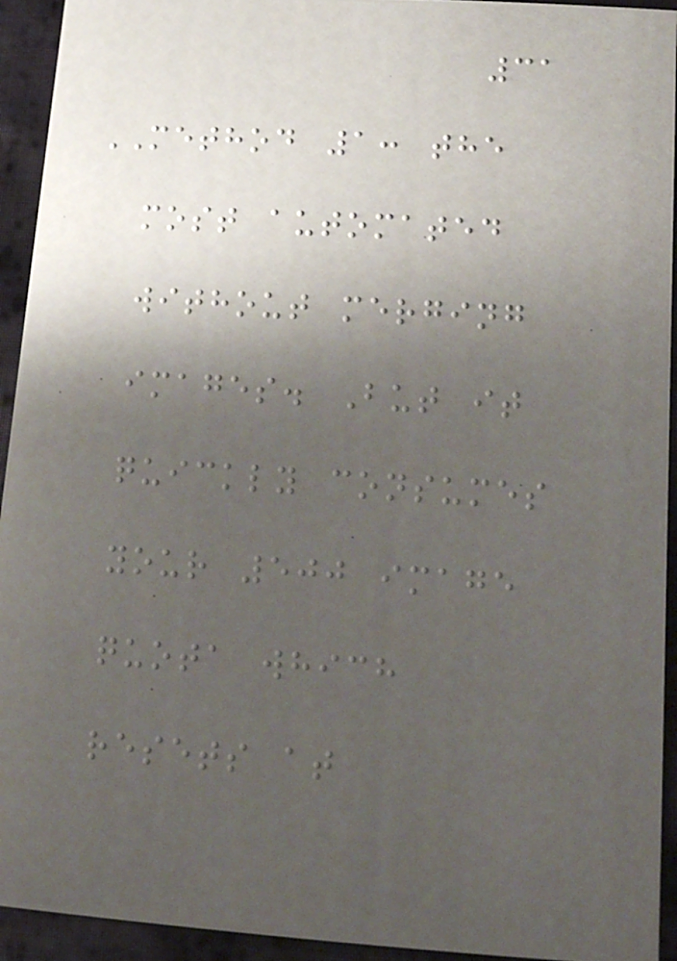31
METHOD 1: the
most automated
without merging
images. But it
quickly consumes
your 500 image
quota which
resets at
